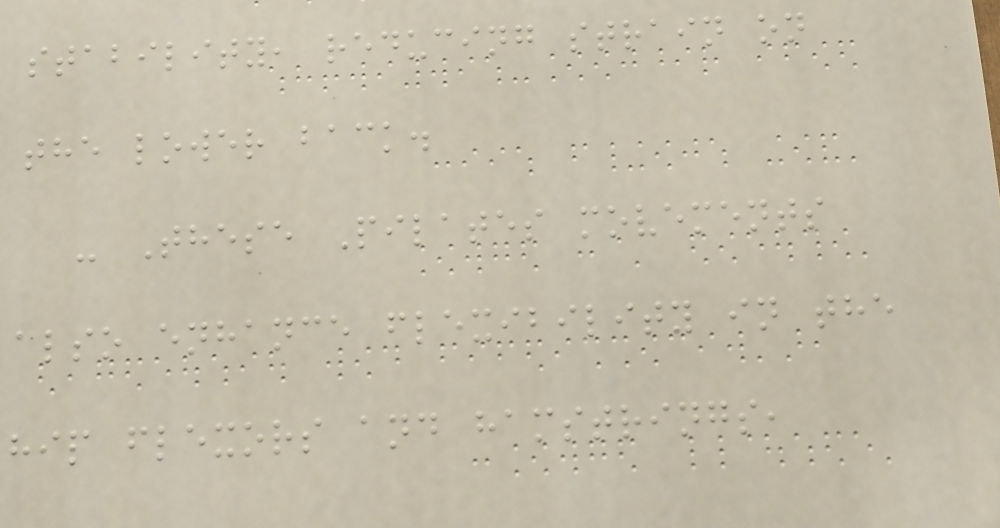stability, reducing strain on
the lower back.
- These Pilates movements
also enhance flexibility in the
hip flexors and hamstrings,
